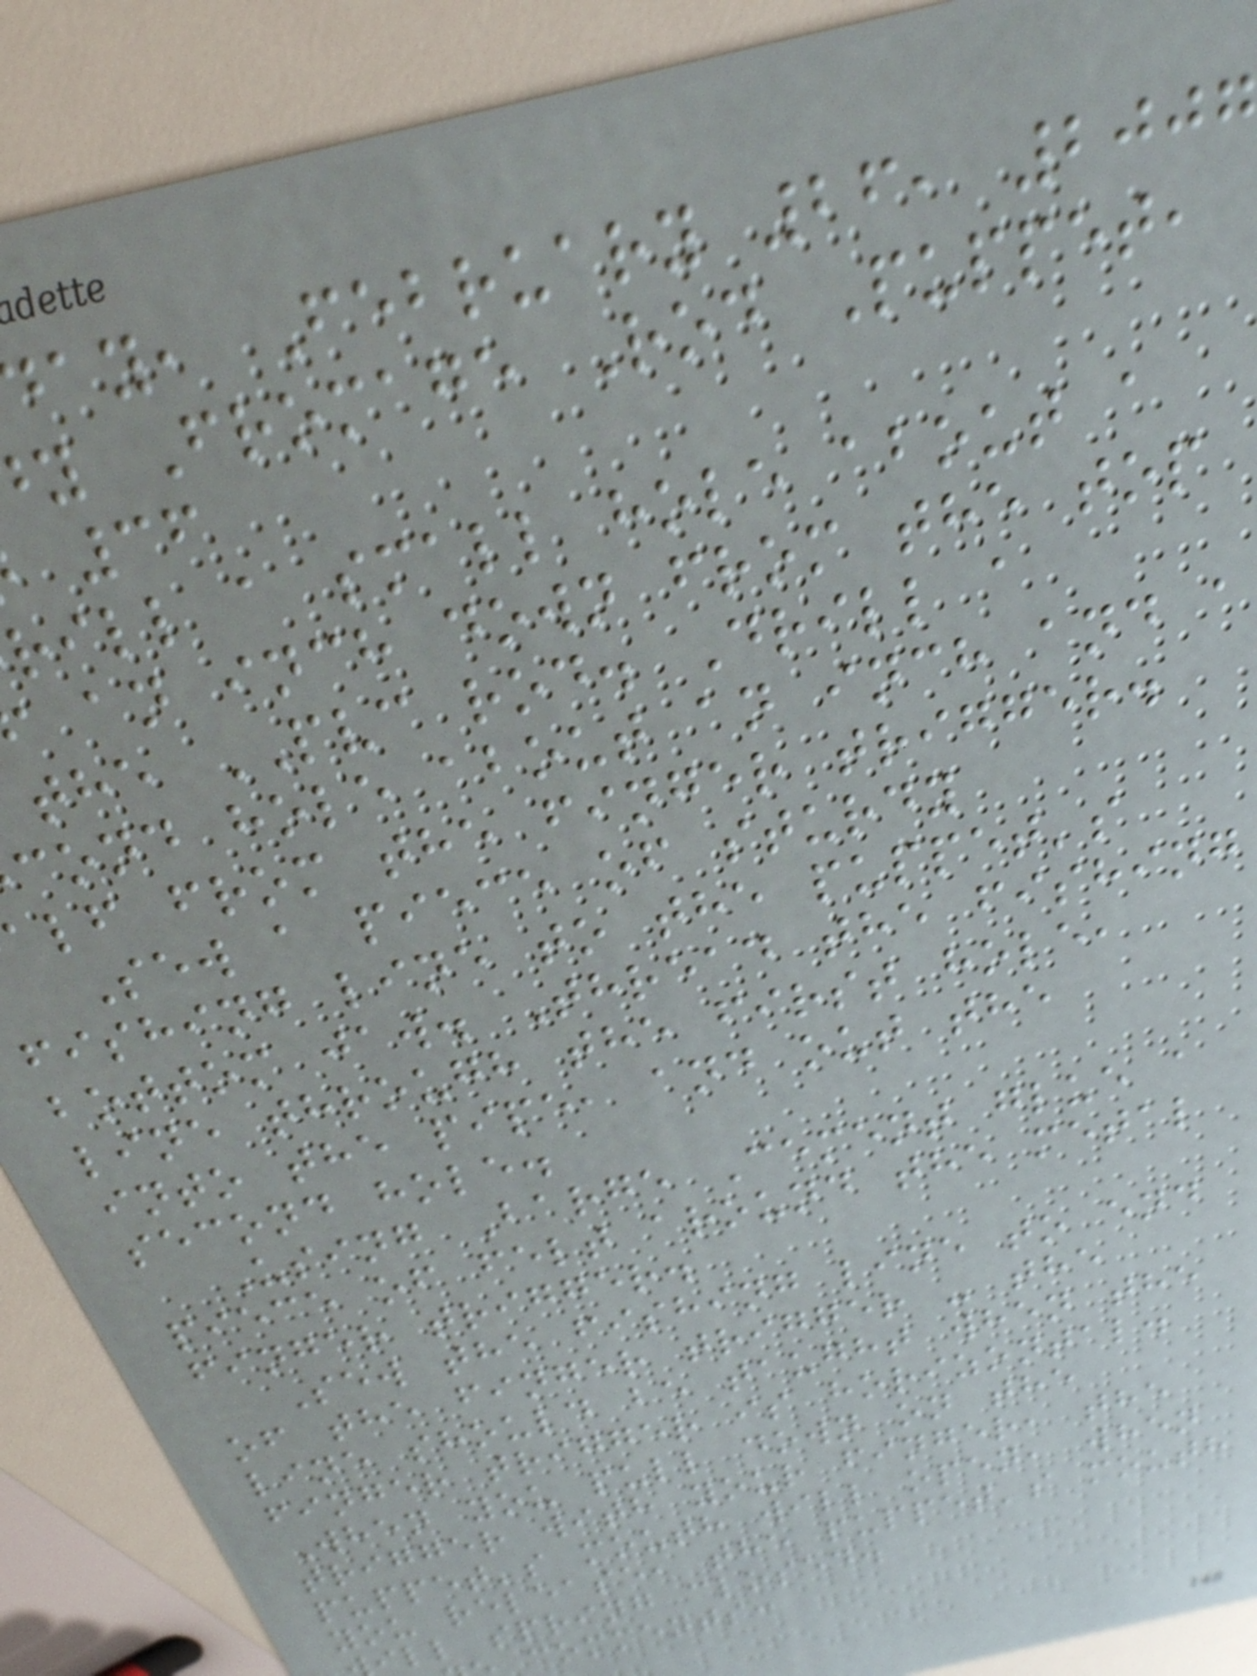ay, February 26, 2007
y Fromage Rod Puppet,
rill a small hole about a
an inch down from the top
the PVC rod. Drill a
cond hole about an inch and a
alf from the finger trigger.
Sew a piece of sturdy
fishing line to the puppet's
bottom jaw. Thread the fishing
line through the first hole,
into the pipe, and out the
second hole.
Using Barge Cement glue a
piece of felt around the metal
finger trigger.
Sew the fishing line to end
of the finger trigger - the
line should be taught when the
finger trigger is horizontal.
When you pull down on the
trigger with your finger, the
puppet's mouth will open, when
you release, the puppet's mouth
ill spring closed.
comments:
